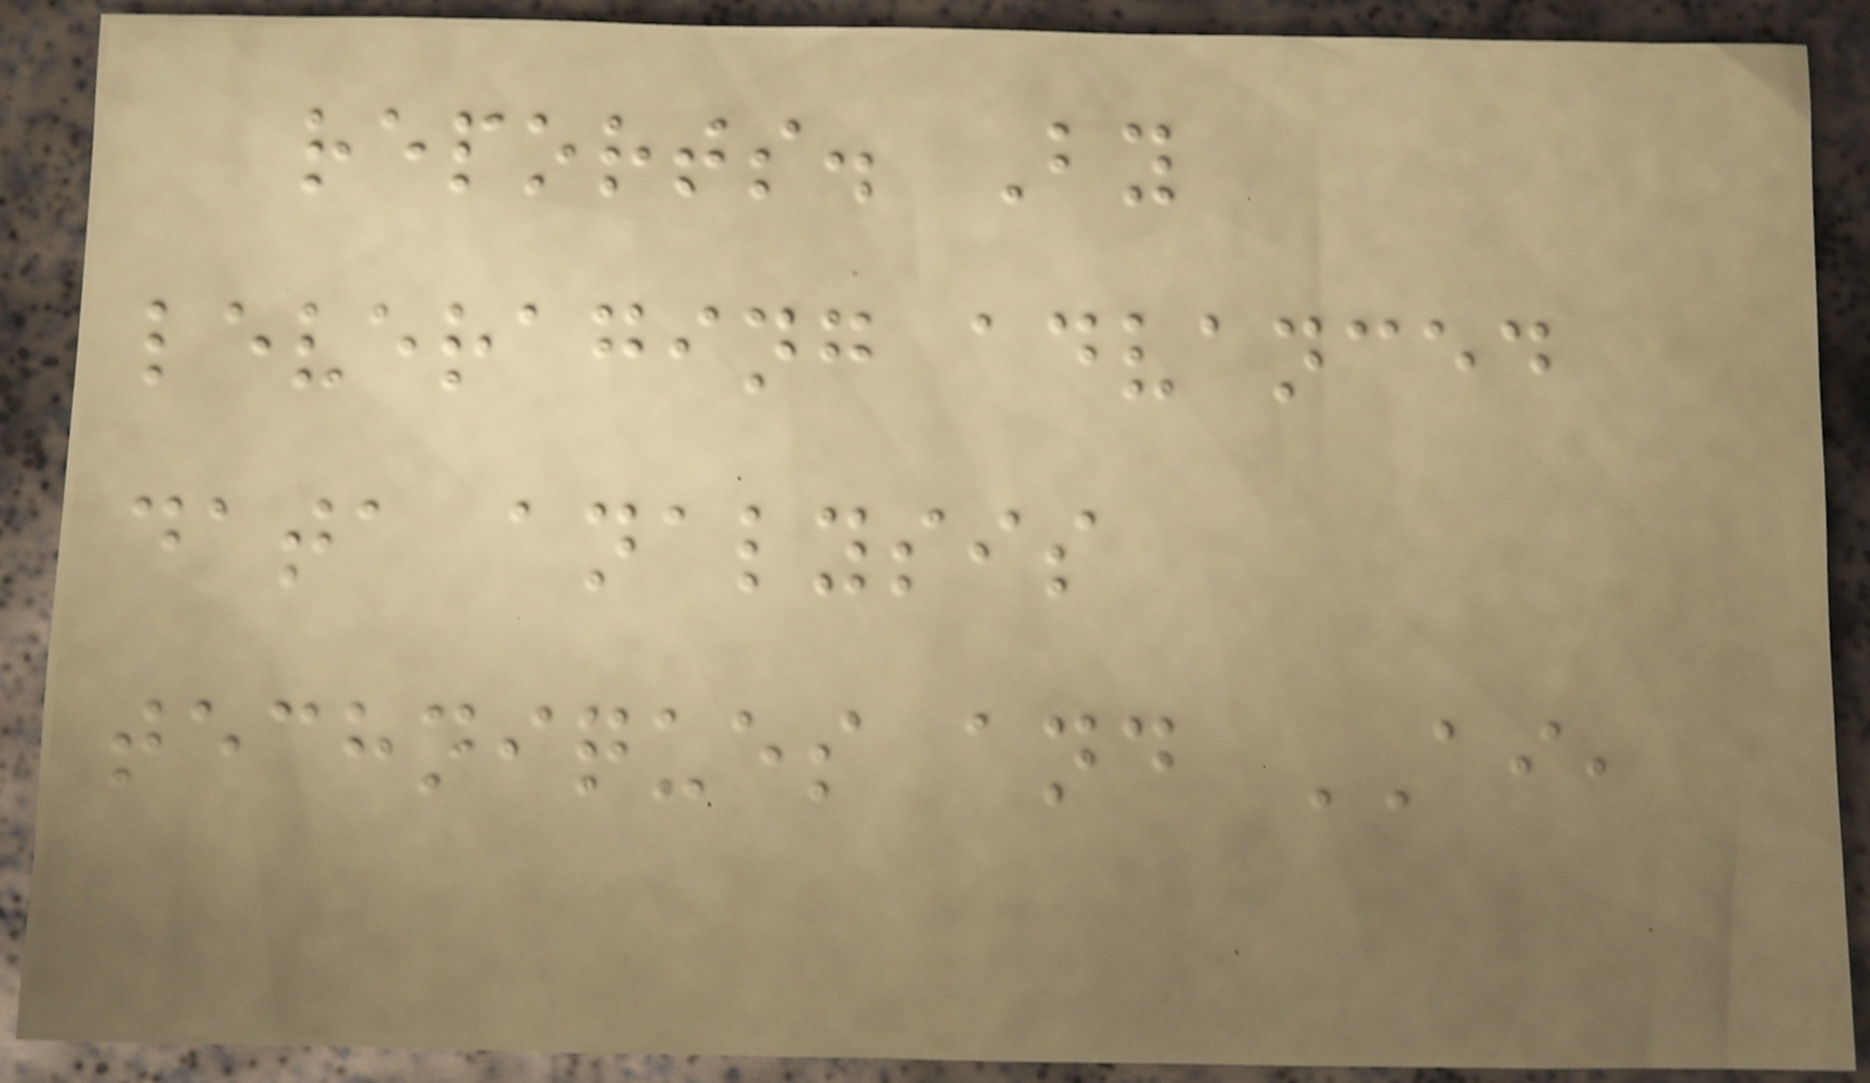reports. By
leveraging advanced
data analysis
techniques and AI,
